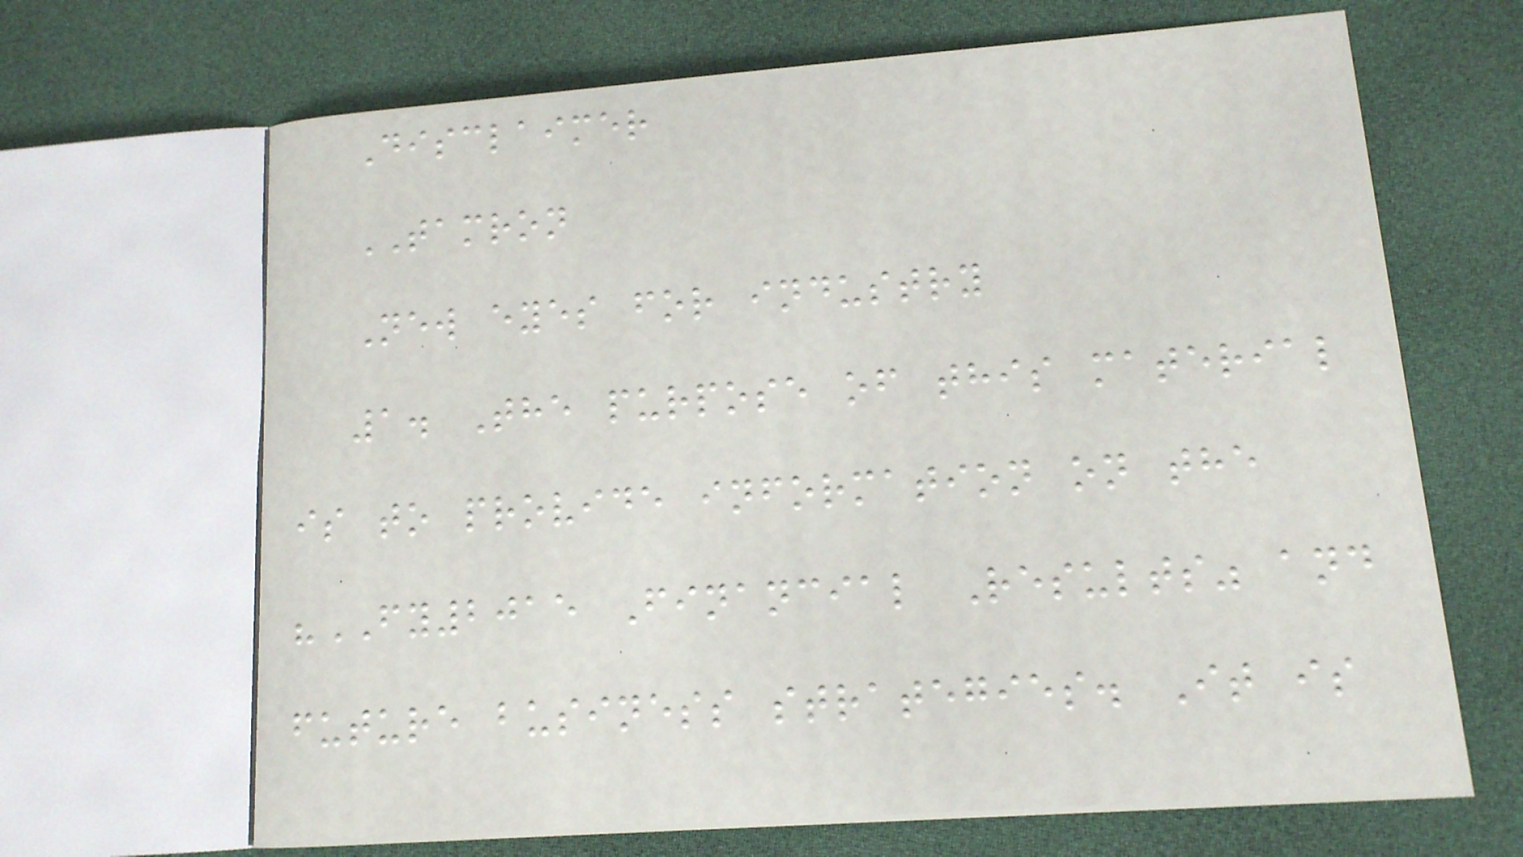Disclaimer
TAMRON
New eyes for industry
1. The purpose of this material
is to provide information on the
"FY2015 Financial Results" and
future business strategies. It is
